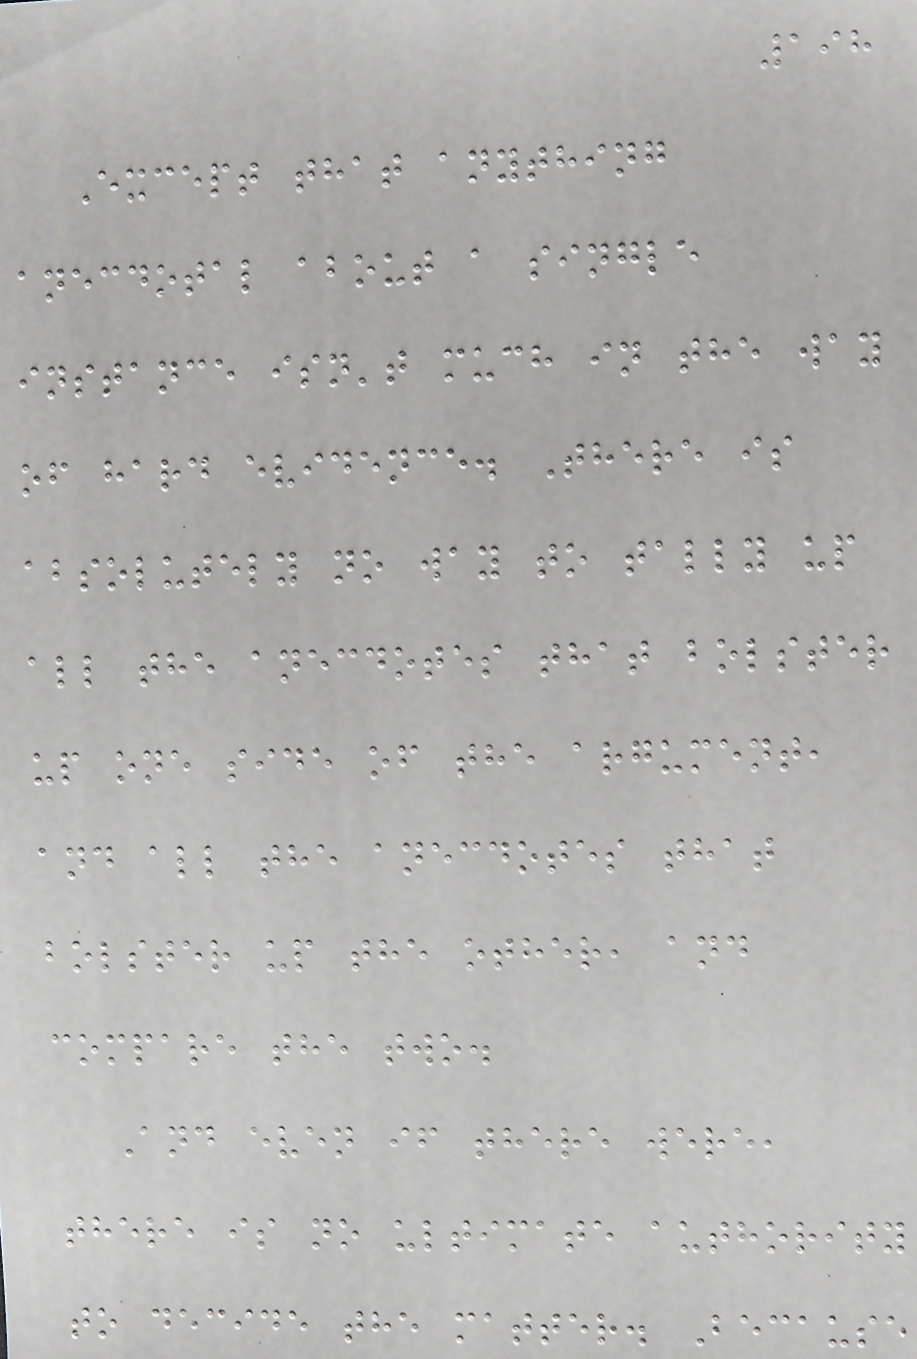198
Except that anything
anecdotal about a single
instance isn't much in the way
of hard evidence. There is
absolutely no way to tally up
all the anecdotes that bolster
up one side of the argument,
and all the anecdotes that
bolster up the other, and
compare the two.
And even if there were,
there is no ultimate authority
to decide the matter. Because
